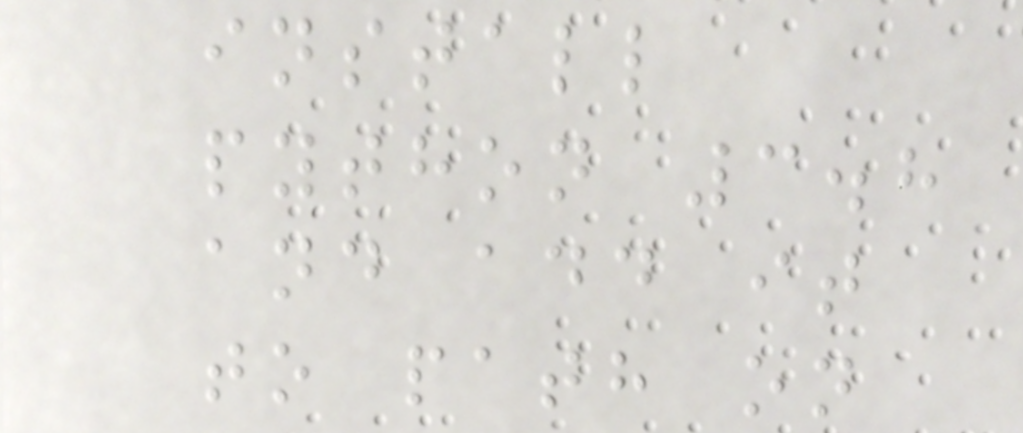install
python 3.8
and add it
to path on
